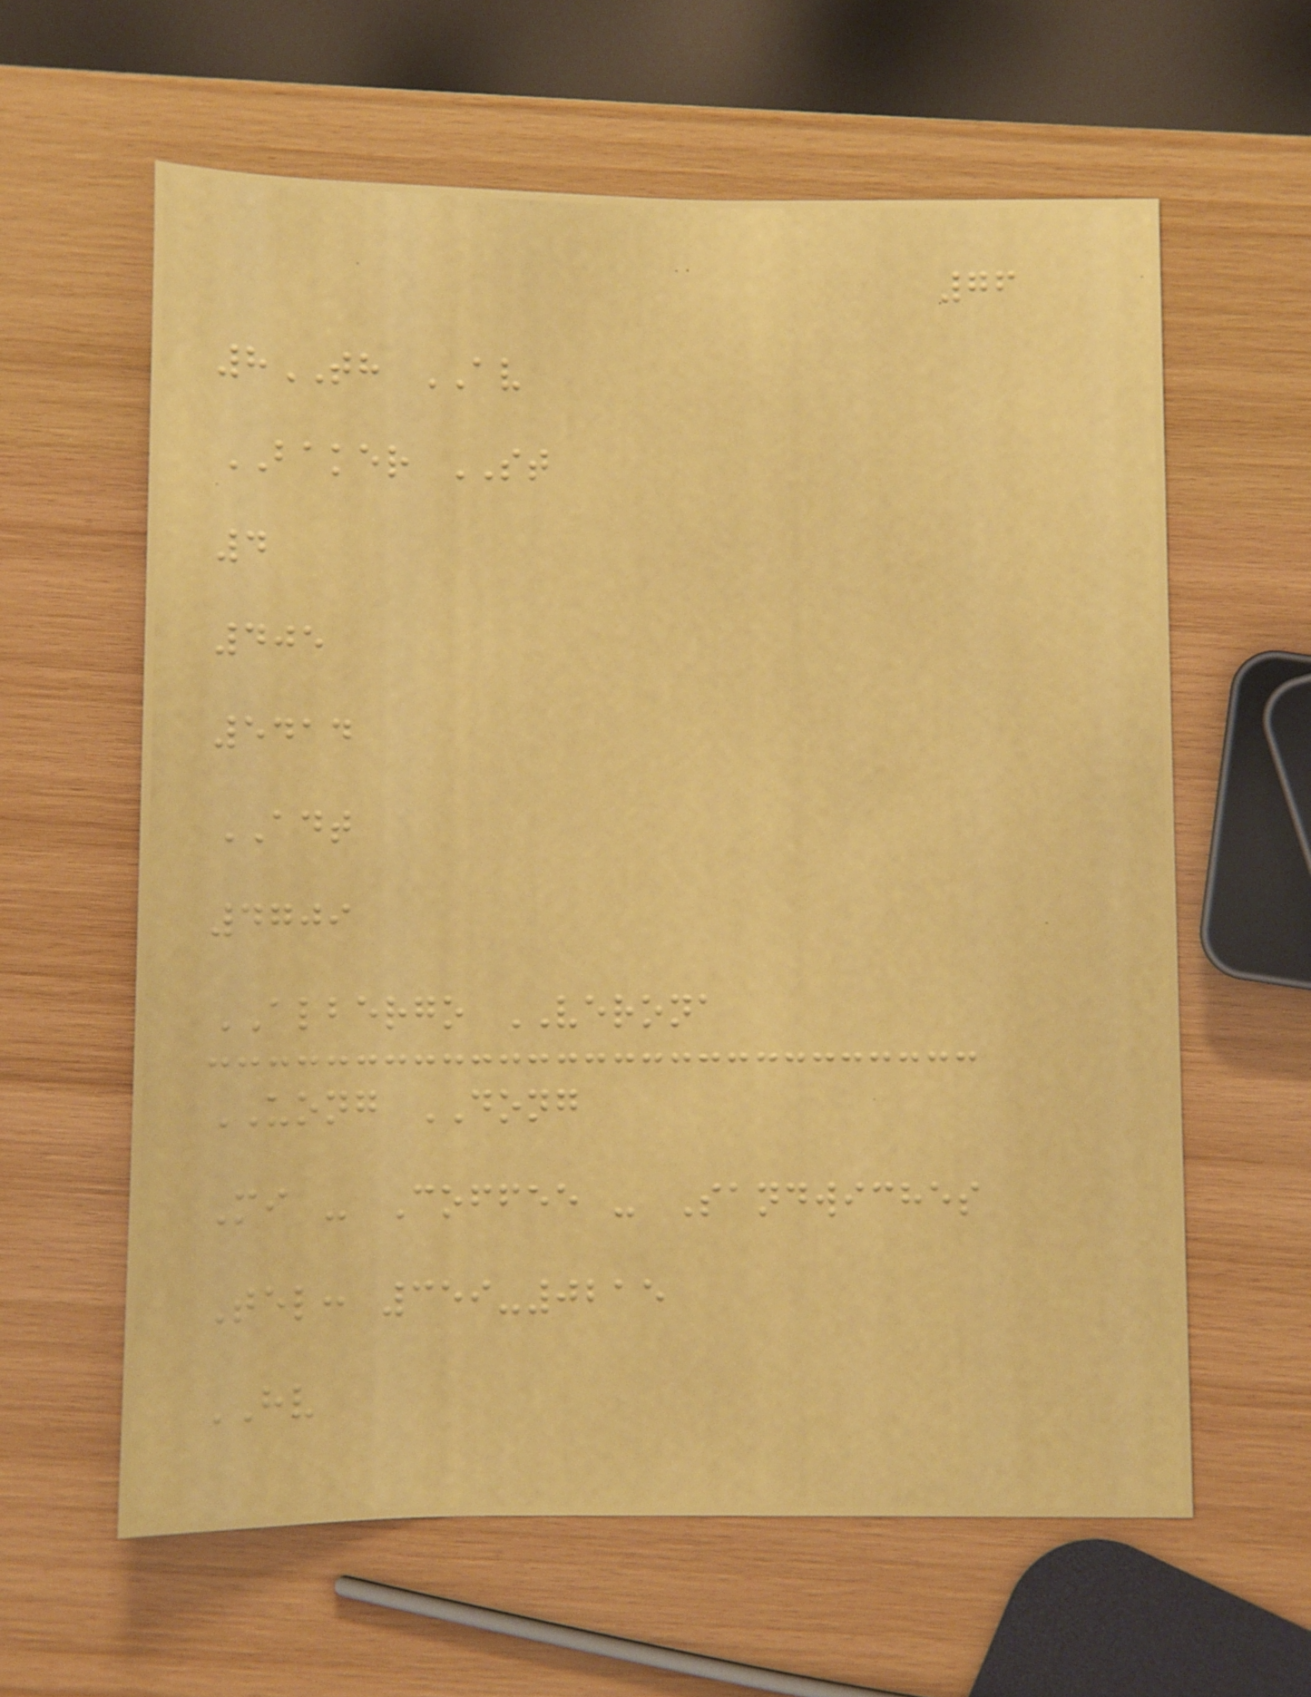76
8TH AV
BAKER ST
4
405
5414
ADT
4709
ALBERGO VERONA
UONG DONG
Mi - Coffee - Sandwiches
Tel: 359-0215
HV
